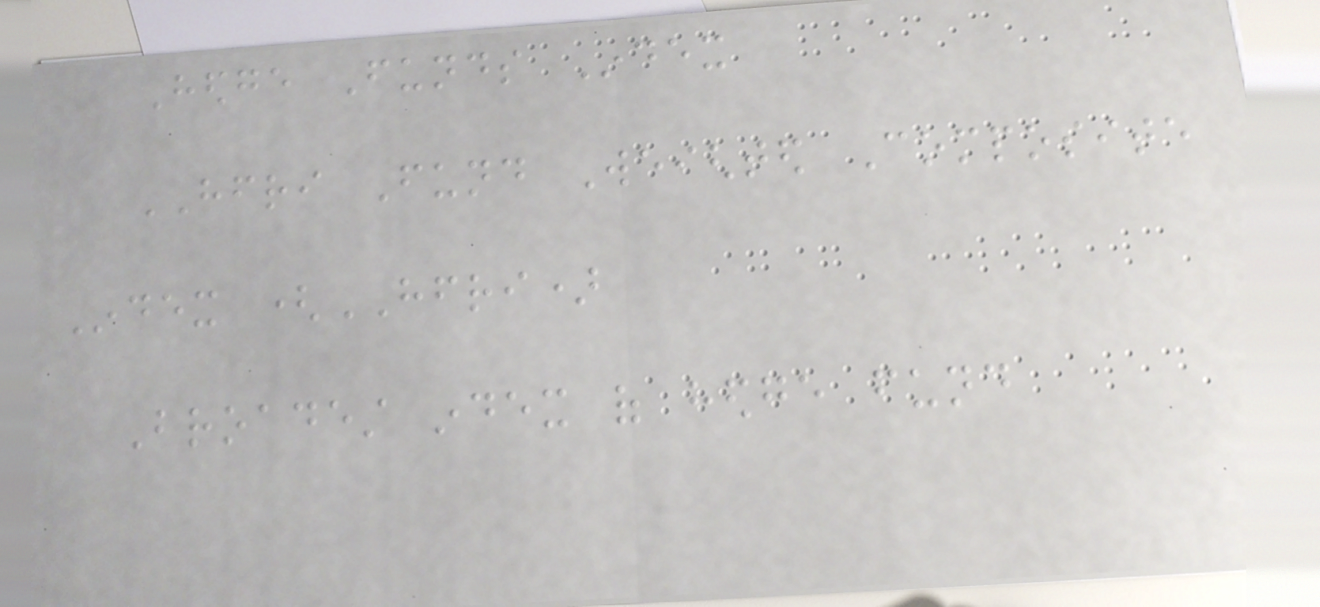Hedge Funds Index
HFRI Fund Weighted Composite
Index (HFRI)
Broadest index of hedge fund
